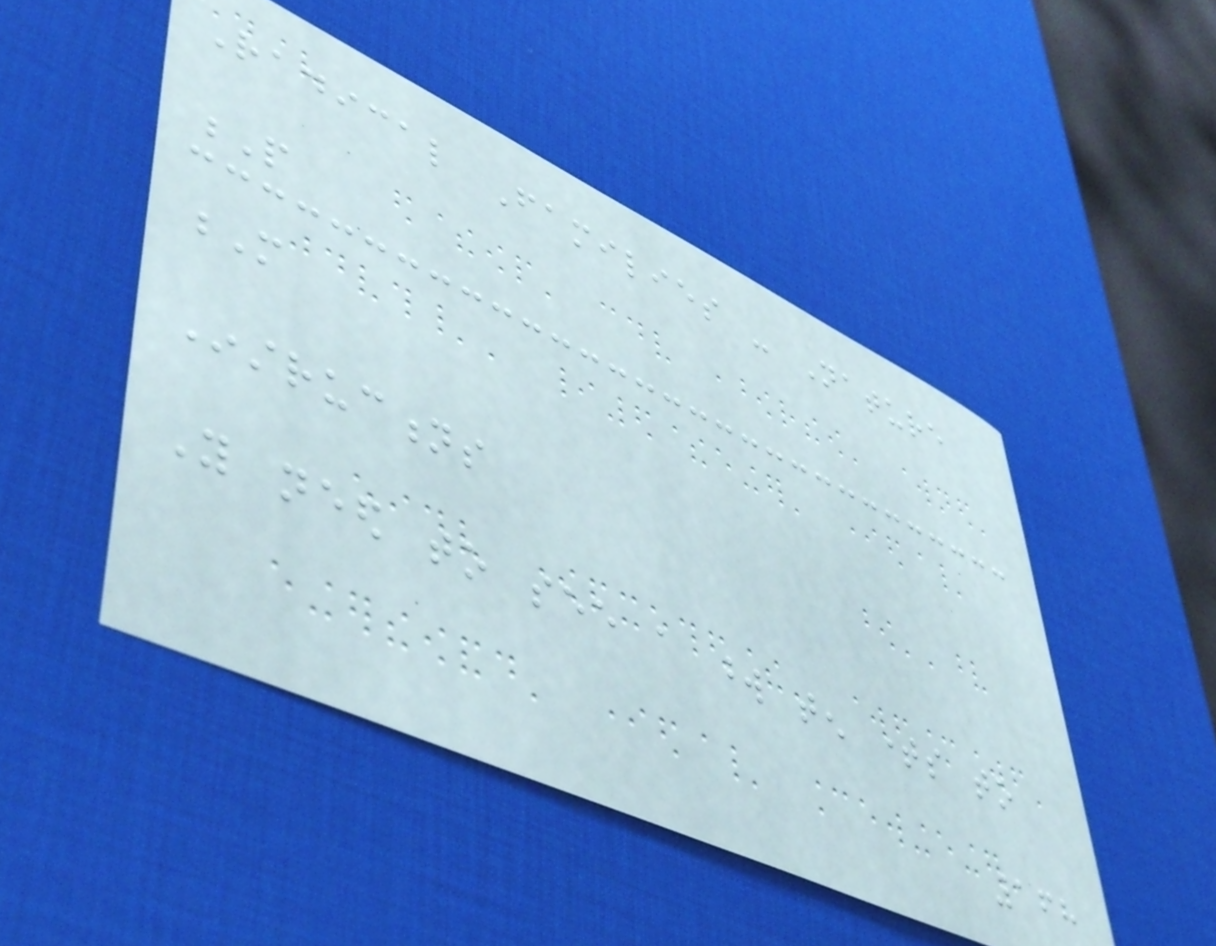Radical Families - Nature
P
M
Instructions
You need to see a word ten times to
168
